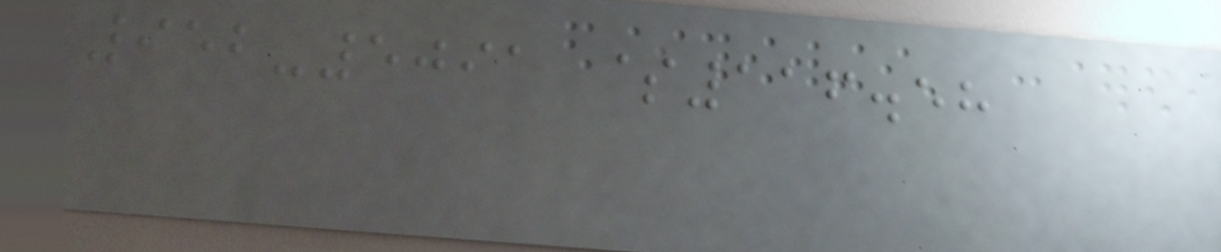952-5091 $116.58
